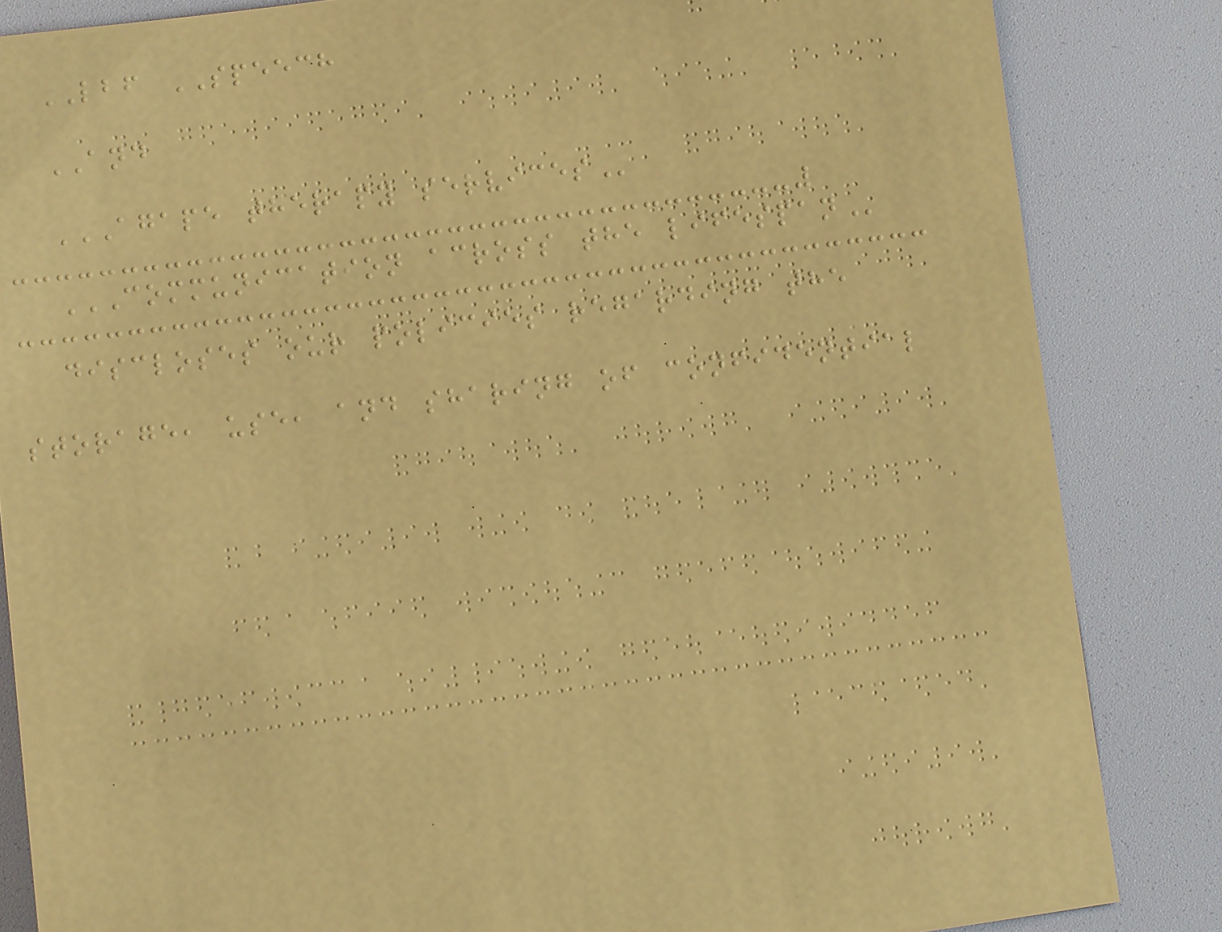LBF SPEECH
AND
AGAPE THERAPY SERVICES
COMMUNICATION ACROSS THE LIFESPAN
discloses our policies regarding the
storage, use, and sharing of confidential
